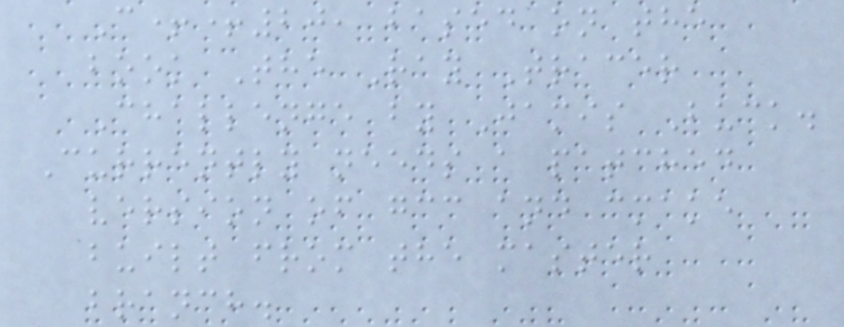C++20, based on the
book The Ray Tracer
Challenge by Jamis Buck.
Currently needs a patched
version of gcc and cmake
built from the master
branch.
